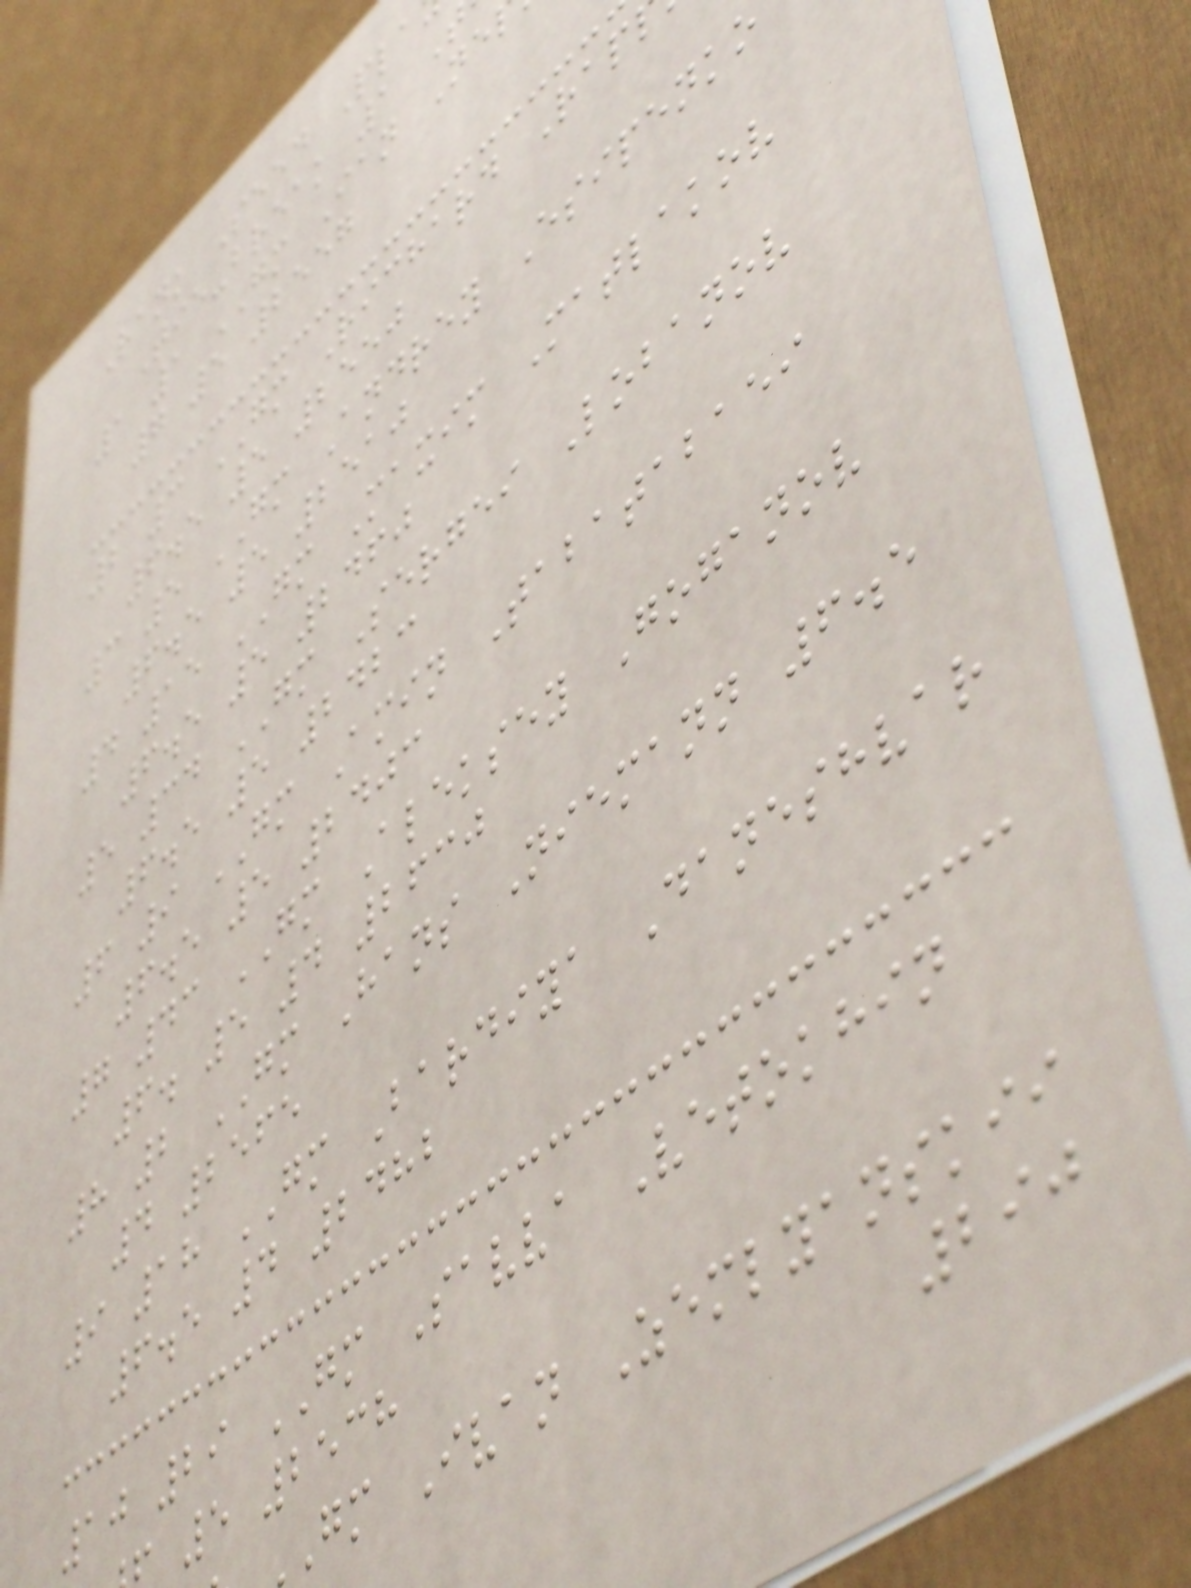Rank Seed Pla
Tie-break 1 T
1 1 GM Ian Ne
7 5 2557
2 3 GM Richard Rap
6.5 5 2550
3 5 GM Andrey Esipenko
6.5 5 2510
4 15 GM Maxim Matlakov
6.5 5 2460
5 34 GM Sergei Lobanov
6.5 5 2423
6 9 GM Amin Tabatabaei
6.5 5 2403
7 43 GM Aleksey Goganov
6. 5 4 2630
8 2 GM Hans Niemann 6.5
4 2565
9 18 GM Bardiya Daneshvar
6.5 4 2482
10 29 GM Savva Vetokhin
5 2538
gm Ivan Zemlyanskii
290
